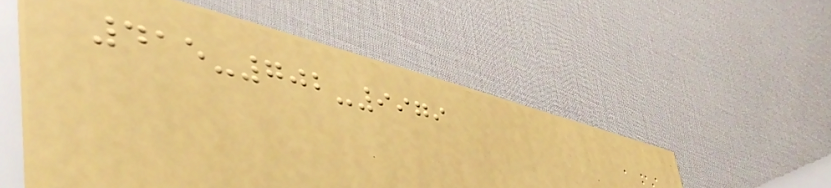415-702-9979
